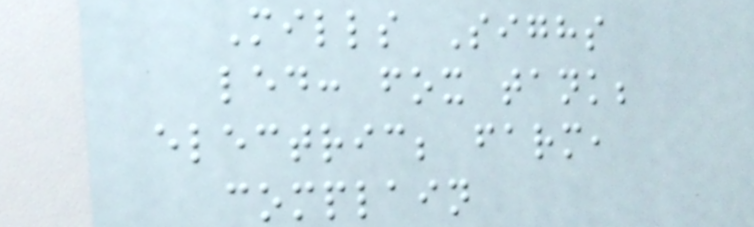Mills Sighs
led: fox tank;
electric; farm,
complain
